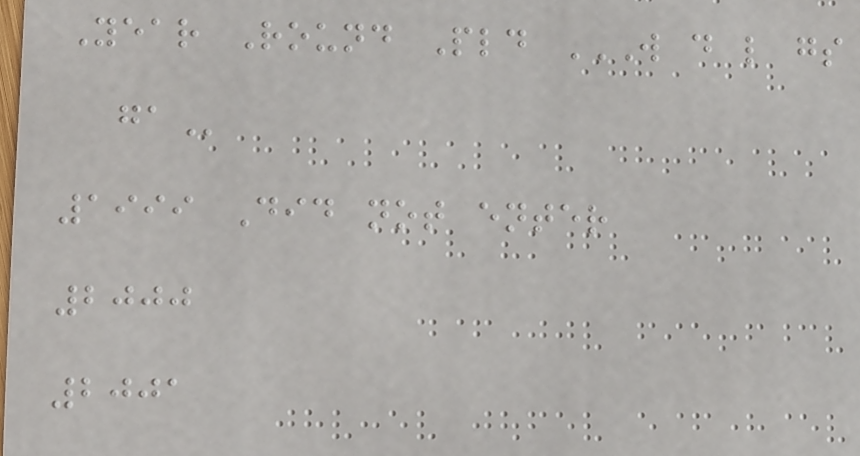Year Round Pld W D L GS
GA
1999 Did not enter
2000
2001
